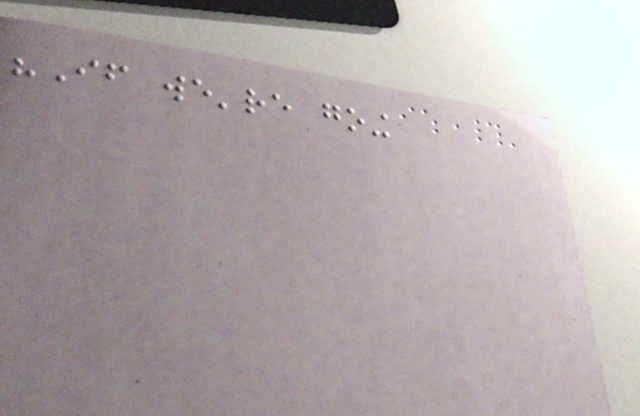"If we're going
